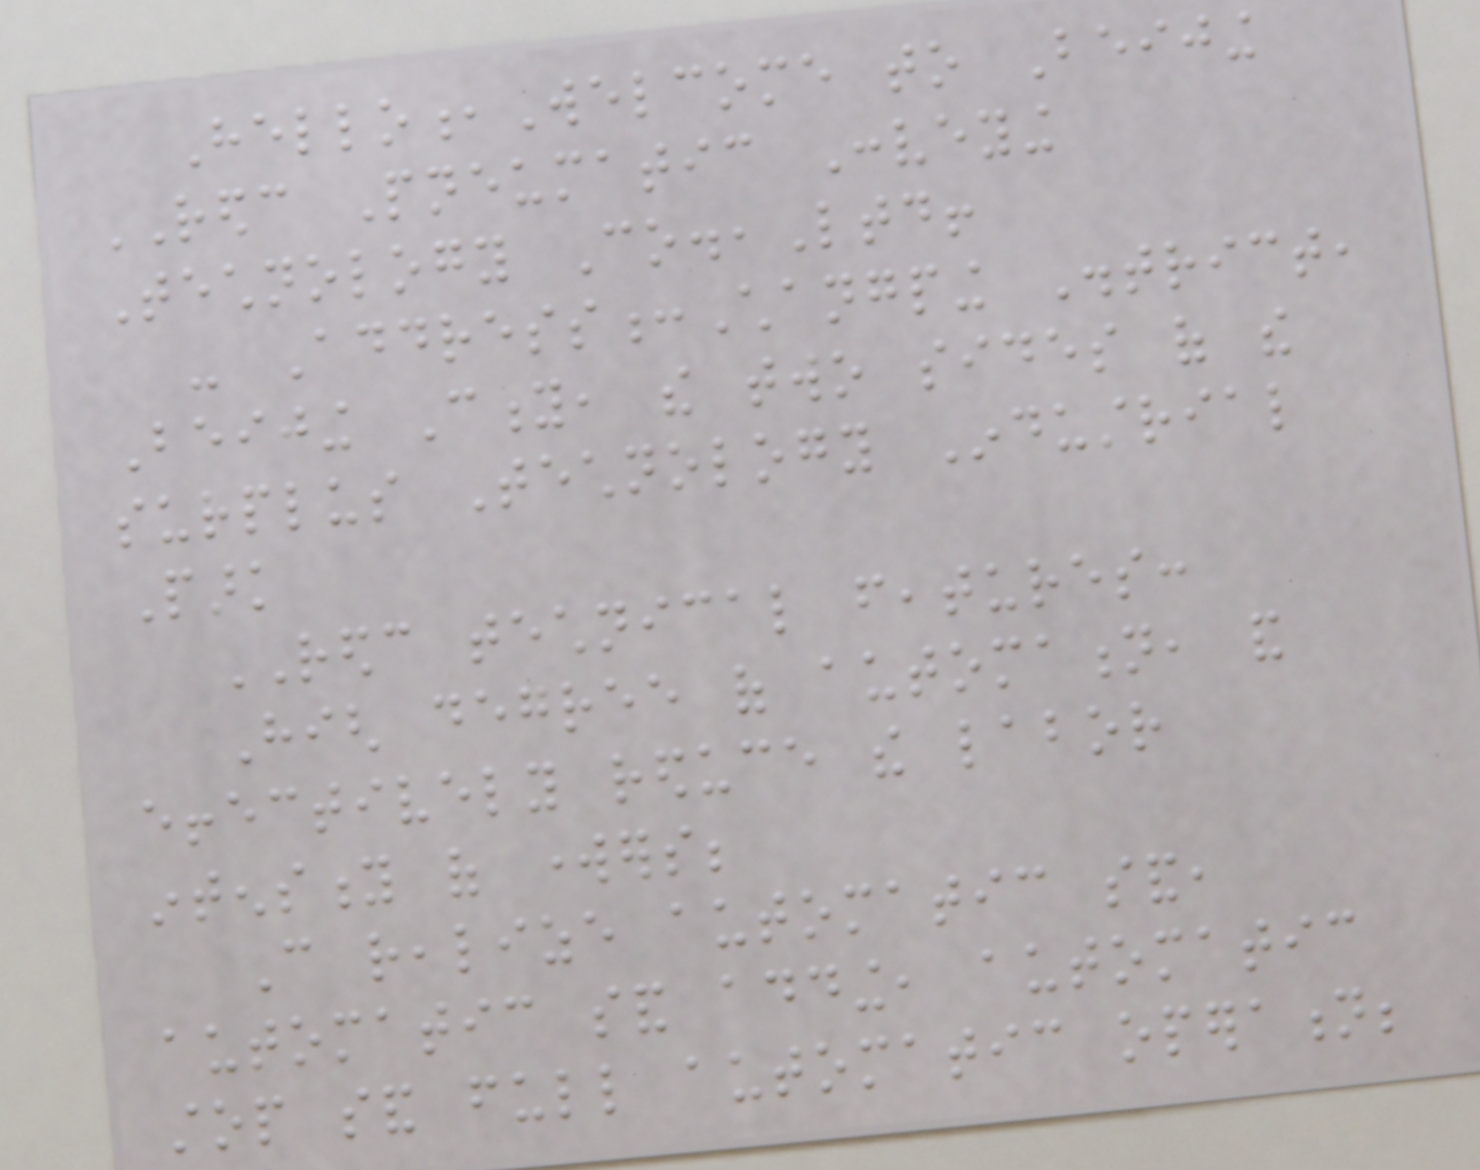Hello,Welcome to Beijing
REDC Pneumatic Conveying
Technology Co.,Ltd!
- Address:Changping District,
Beijing City, the two sides of the
surplus Technology Industrial
Park
REDC technical features:
High degree of automation, and
effectively reduce the labor
intensity of workers;
Can realize automatic sand,
automatic sand adding, automatic
stop sand full automatic operation;
